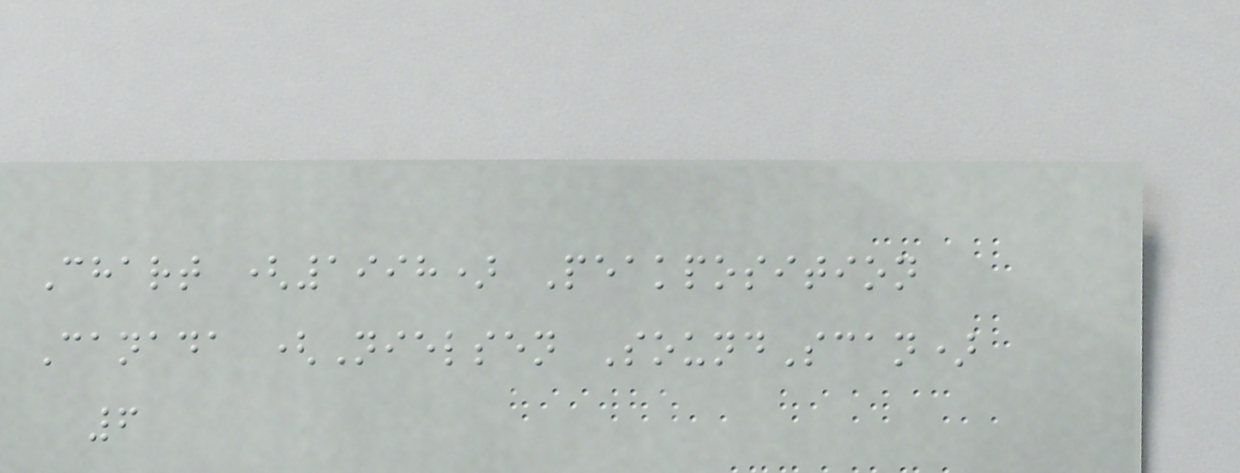Chart (1998) Peakposition
Canada (Nielsen SoundScan)
6
